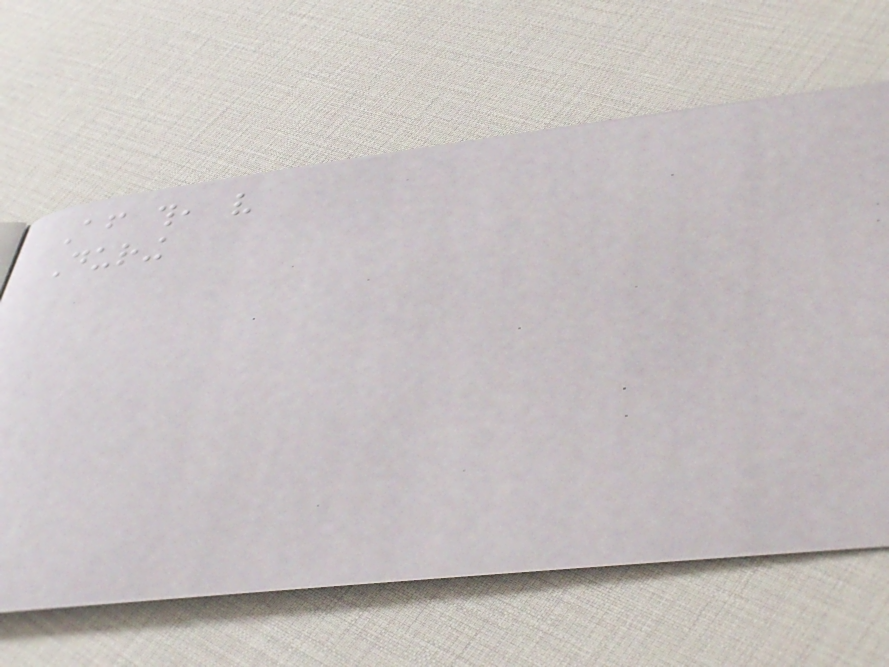After this, very
During
